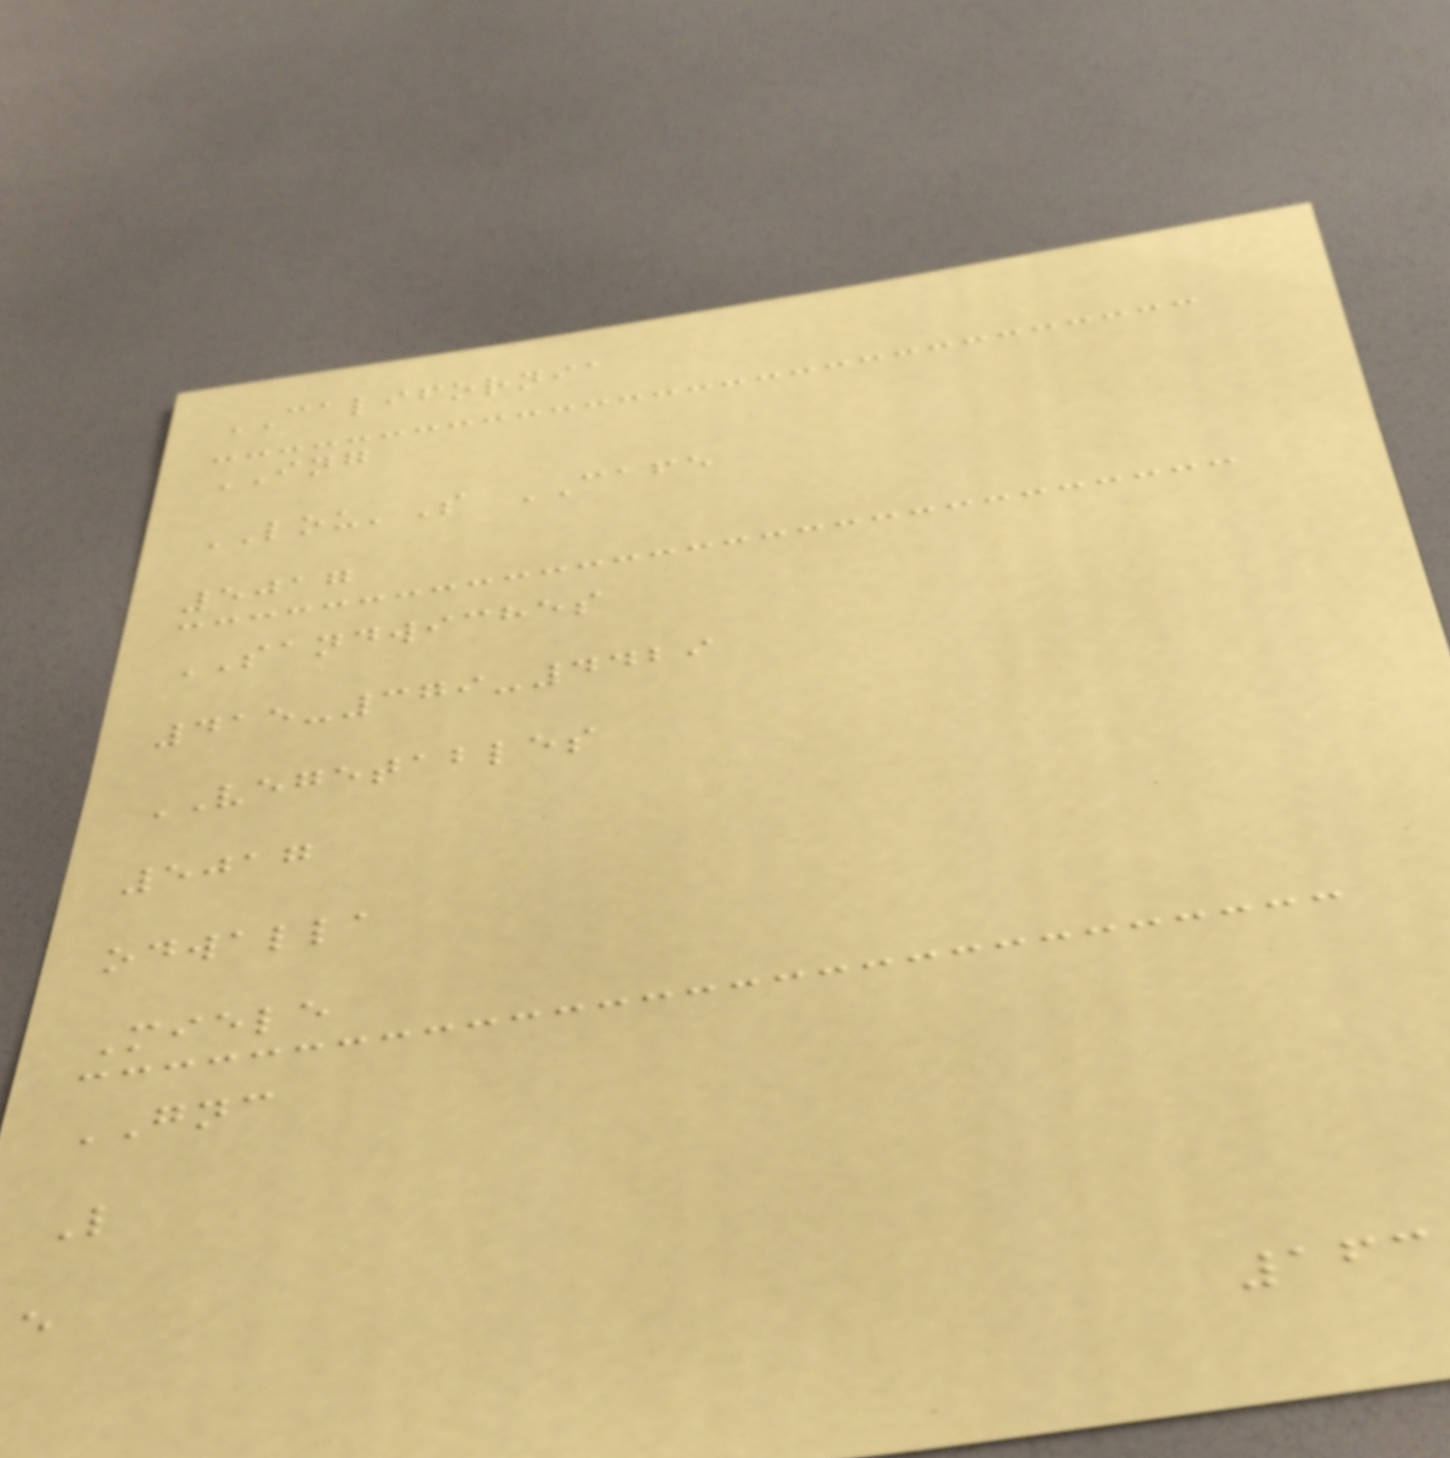CALIFORNIA
ING
LOU'S CAFE
5017
SANDWICHES
415-379-4429
VEGETABLES
5017
odwalla
Miele
GNC
L
e
163
